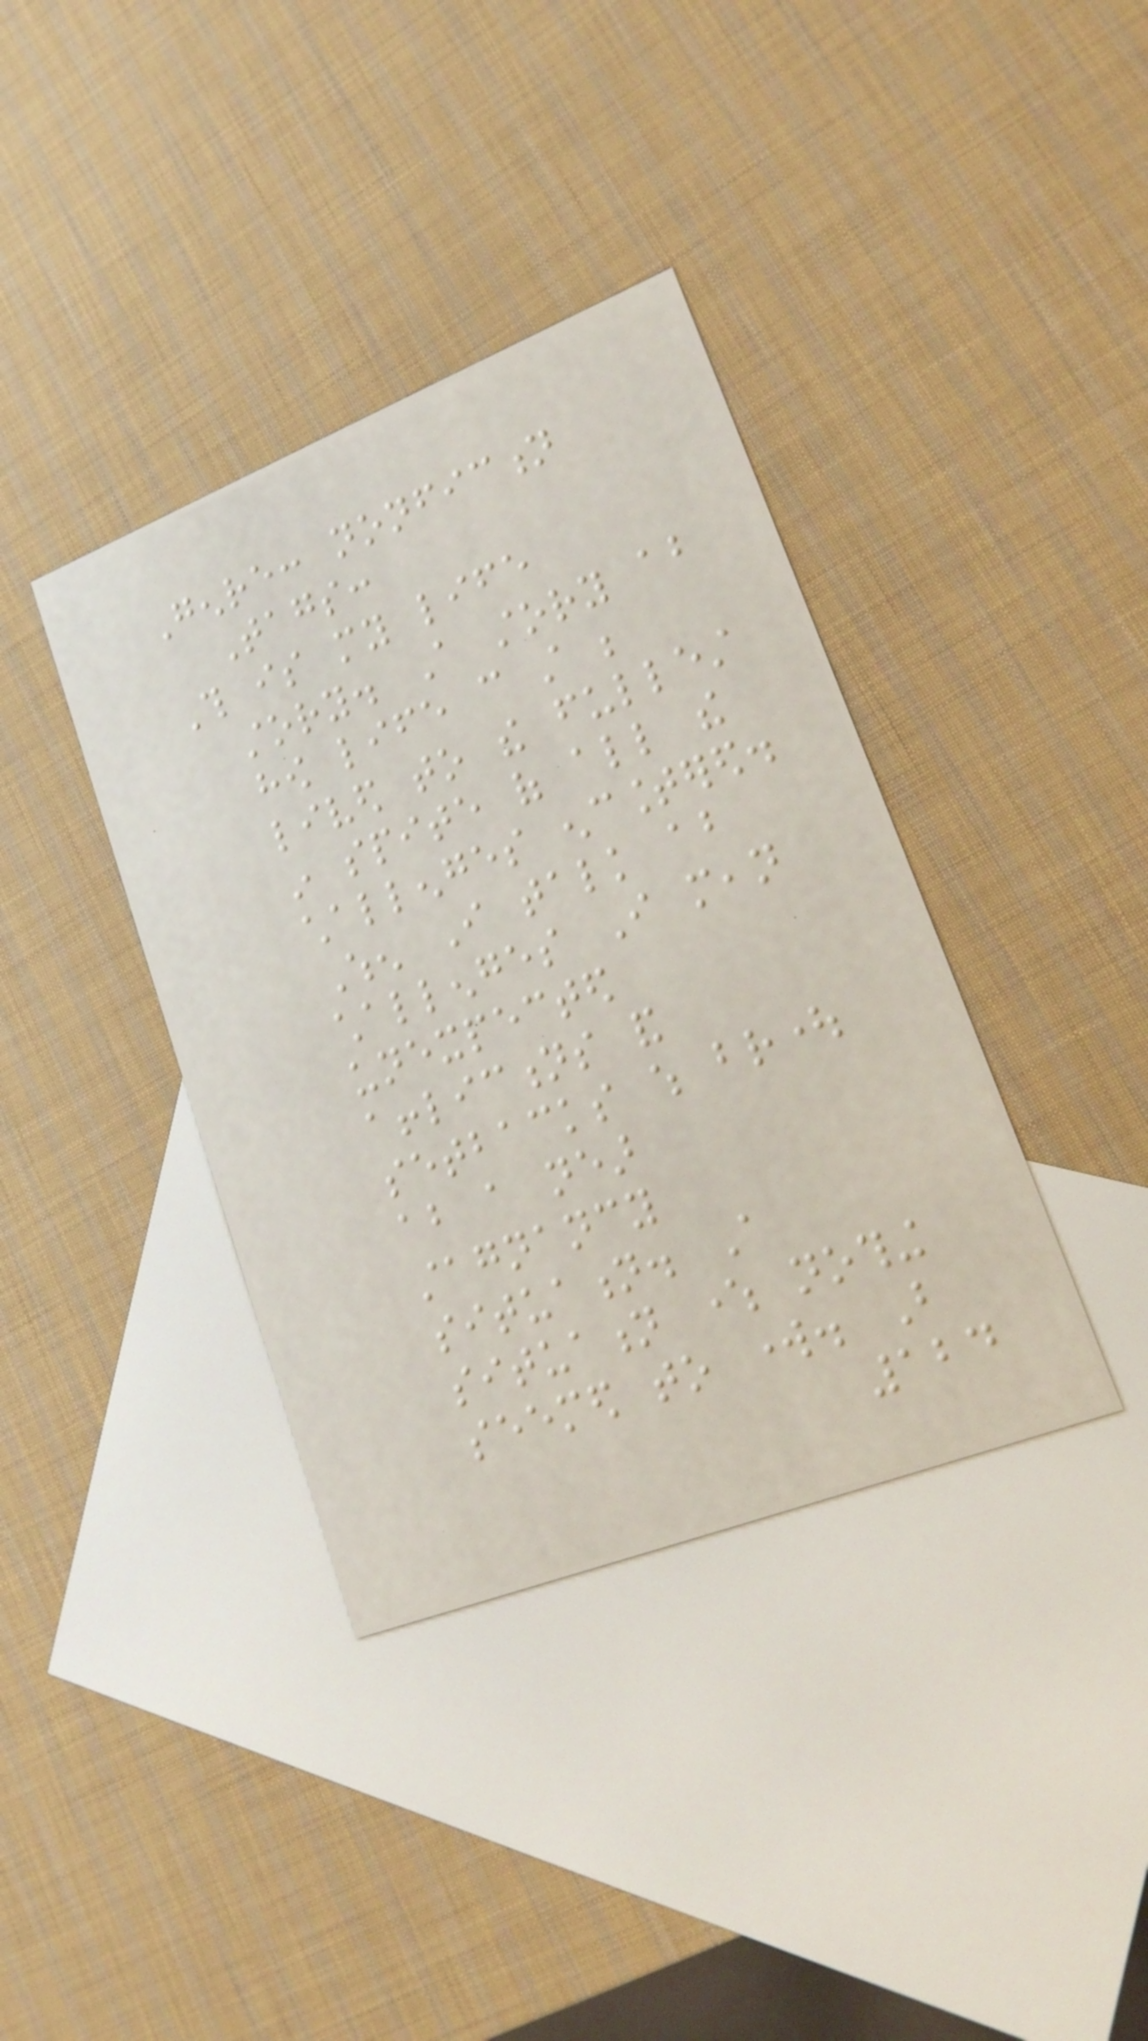Genre: nonfiction
Tags:
This is my life
story. A story about
how life can still be
lived to the fullest
in spite of all the
challenges encountered.
When I talk about
challenges I mean
unexpected
afflictions and
setbacks which brought
about a near
stagnancy
situation. A
situation where nothing
seemed to work. But
124
